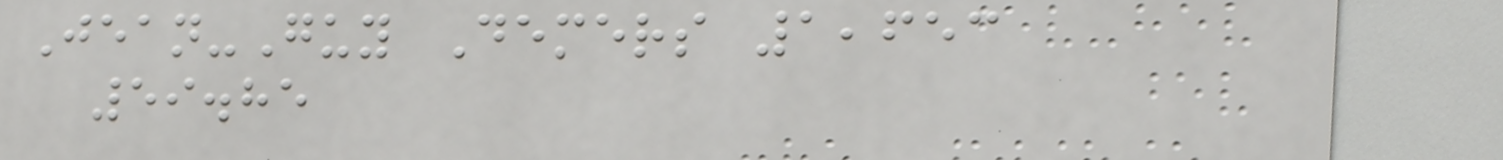Jean-Guy Demers 1,653
59.85
